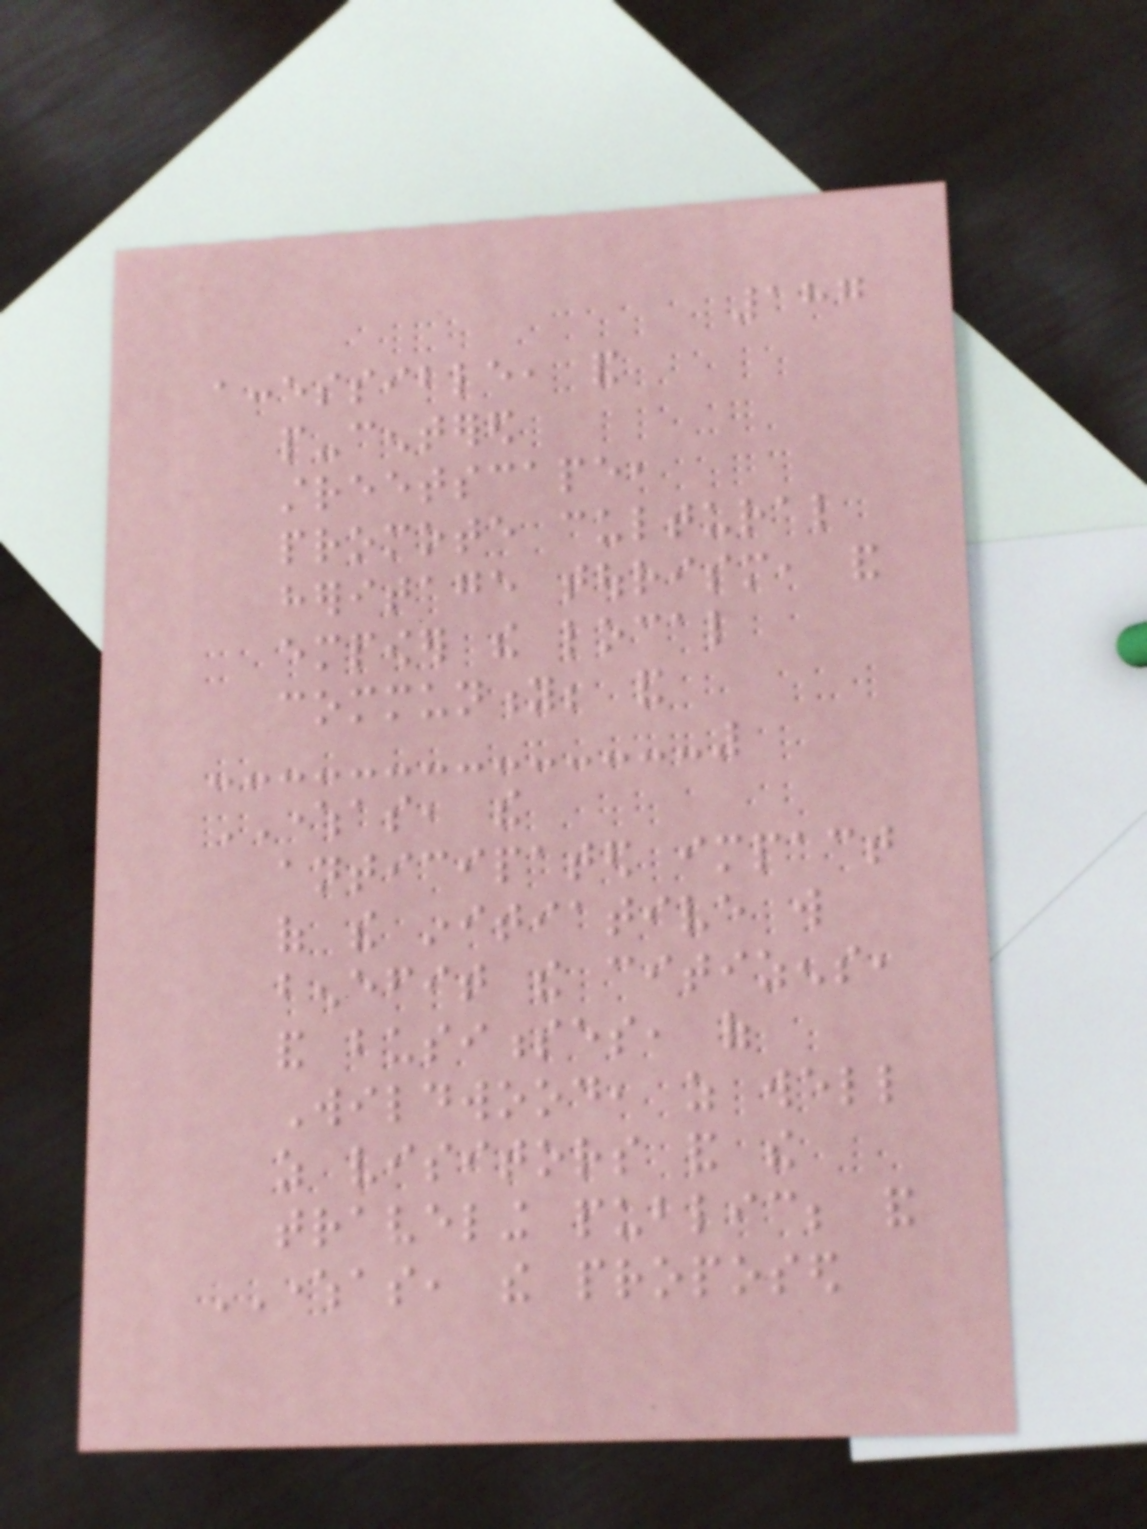187
accessible, and
people-centered
streetscape,
promote cultural
heritage tourism, and
empower the local
community; and
WHEREAS, the
anticipated impact
of the initiative will
benefit the citizens,
and businesses, of
Wildwood, as well
as visitors and the
traveling public; and
WHEREAS, the proposed
